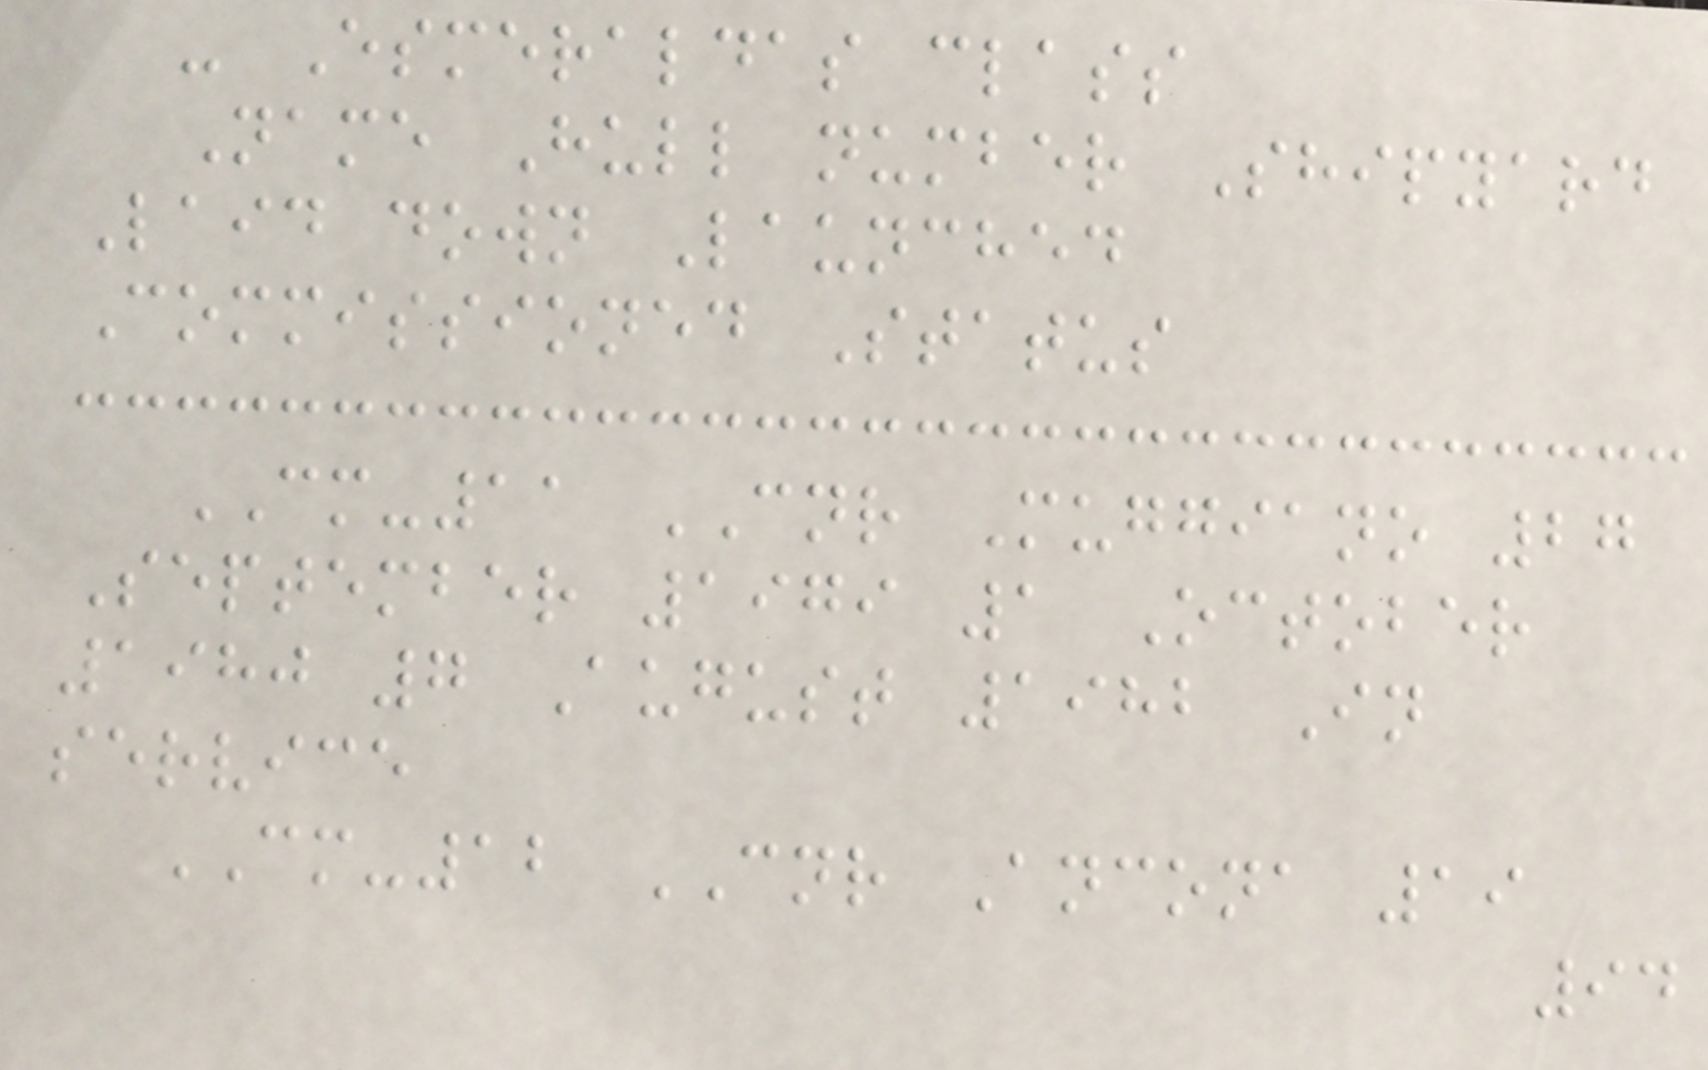- Esmeraldas class
Name Hull number Shipyard
Laid down Launched
Commissioned Status
CM-11 CNR Muggiano 27
September 1979 1 October
1980 7 August 1982 In
service
CM-12 CNR Ancona 19
94
